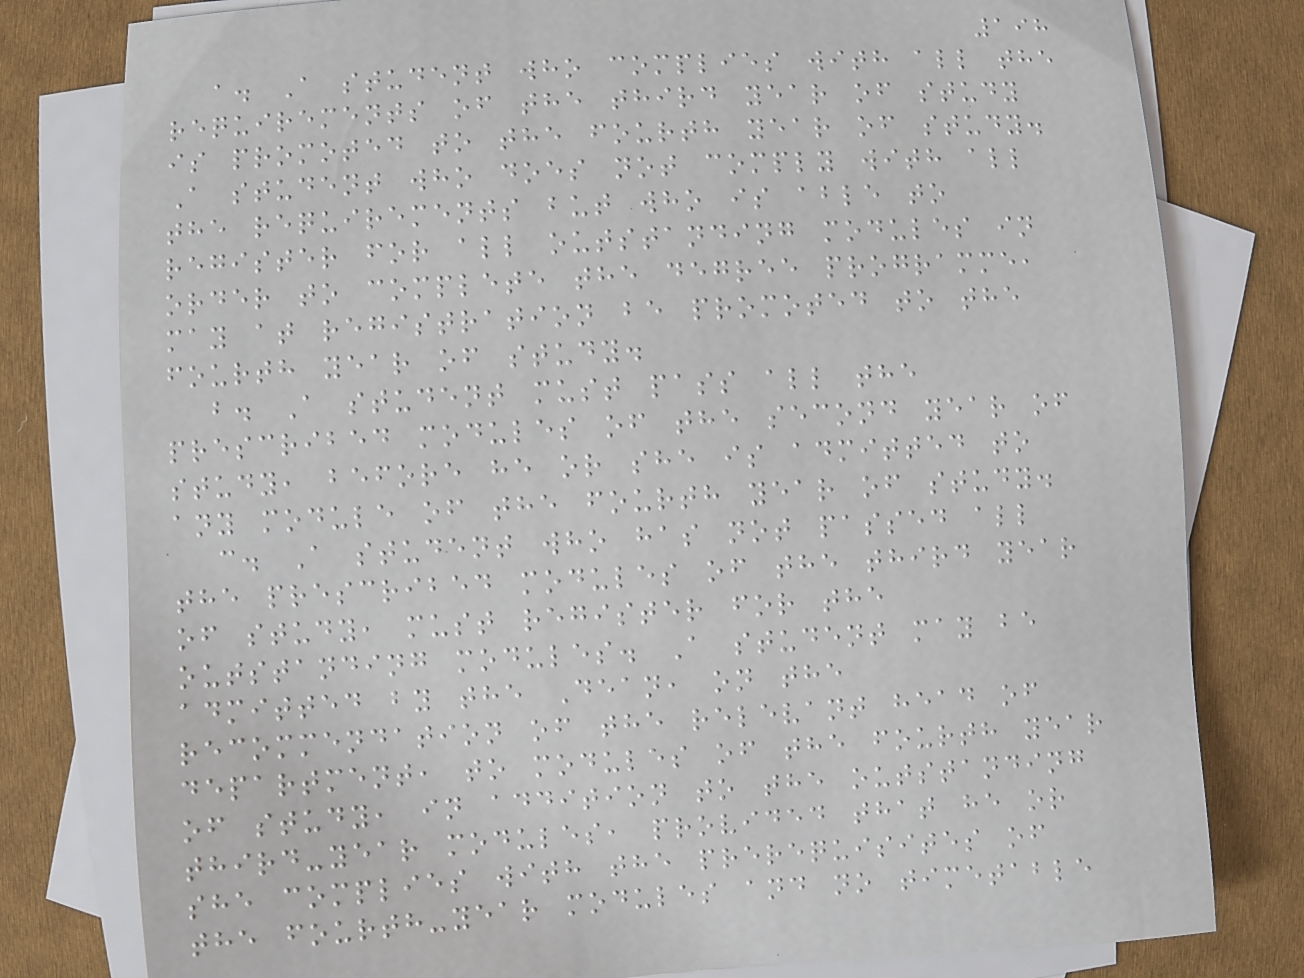198
a. A student who complies with all the
requirements of the third year of study
is promoted to the fourth year of study.
A student who does not comply with all
the requirements but who is able to
register for all outstanding modules in
order to complete the degree programme,
may at registration be promoted to the
fourth year of study.
b. A student must pass all the
prescribed modules of the second year of
study, before he or she is admitted to
any module of the fourth year of study.
c. A student who has not passed all
the prescribed modules of the third year
of study, must register for the
outstanding modules. A student may be
admitted by the Dean, on the
recommendation of the relevant head of
department, to modules of the fourth year
of study, in addition to the outstanding
third-year modules, provided that he or
she complies with the prerequisites of
the fourth-year modules and no timetable
